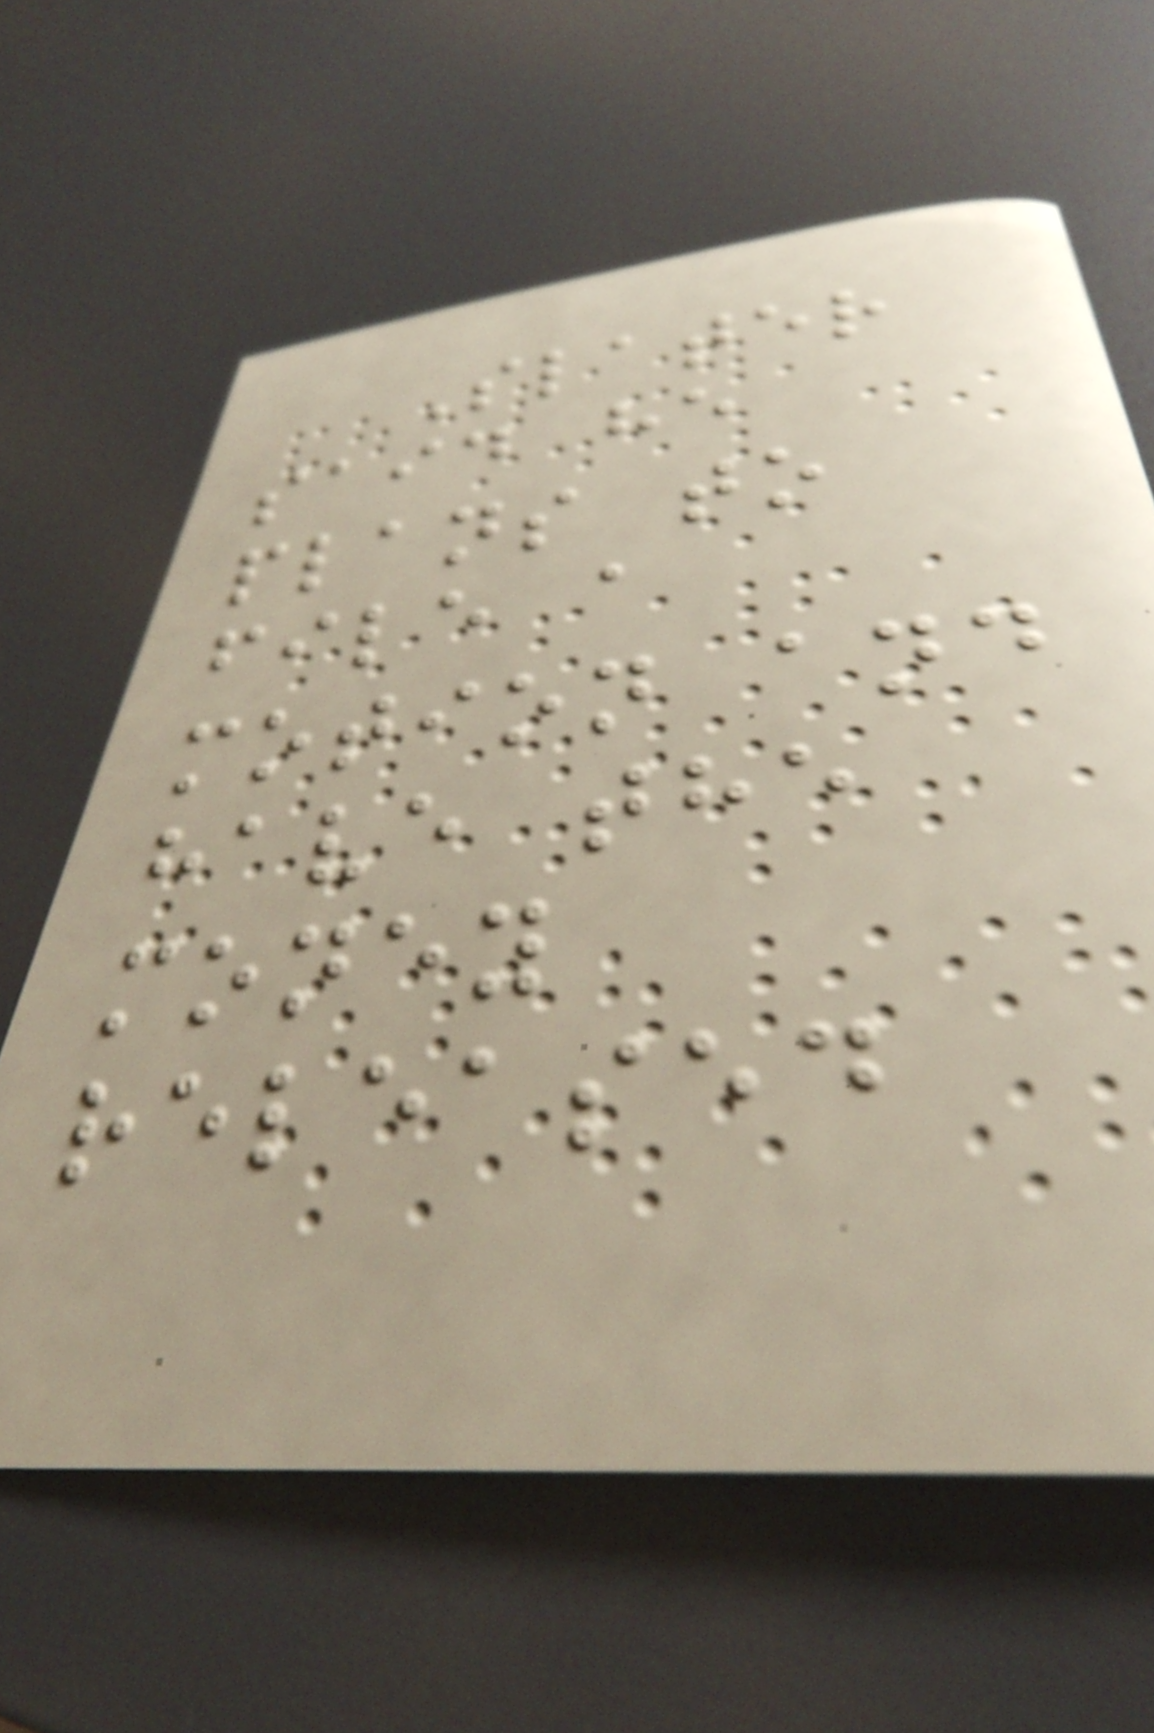Slater
said he
plans to
file a
motion and
have the
money
released
